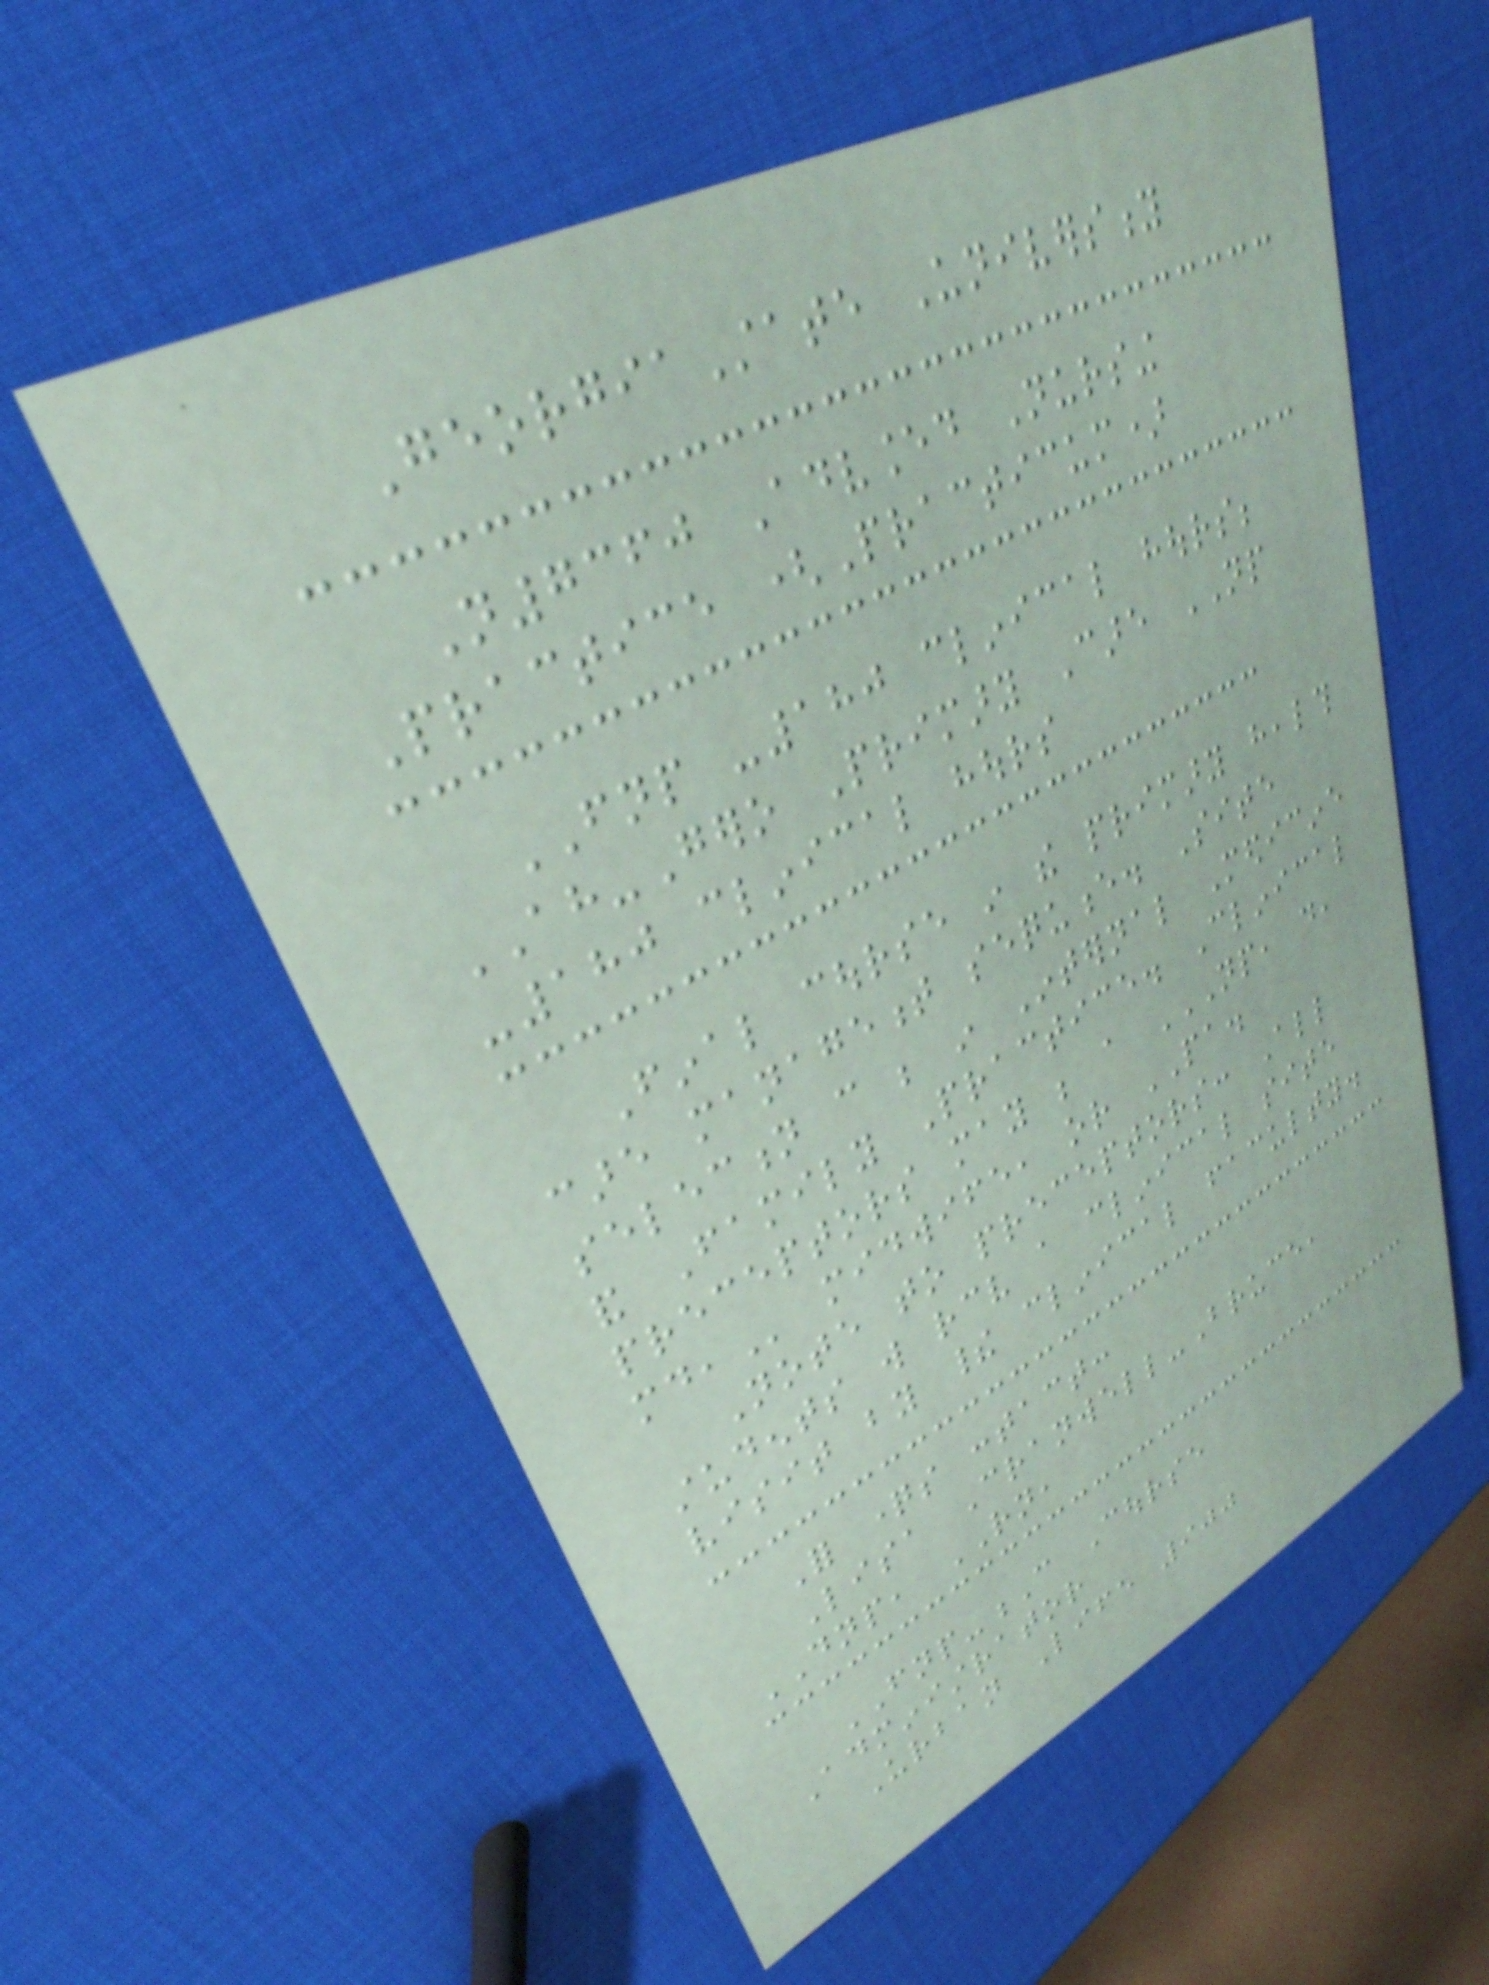GeorgiaState University
N7360 Advanced Nursing
Practice (Practicum)
FNP -180 clinical hours;
AH-Gero Primary Care NP
-180 clinical hours
Final course in the primary health
care management sequence. Site
selection can be in Internal Medicine
and Family Practice. Clinical
preceptors may be a NP, DO,
MD, midwife, or PA.
Note to preceptors: All
students will receive a clinical site
visit by their clinical faculty.
For questions contact:
Lisa Cranwell-Bruce,
DNP, RN,
FNP-C Course
Administrator
Urban Life 900
